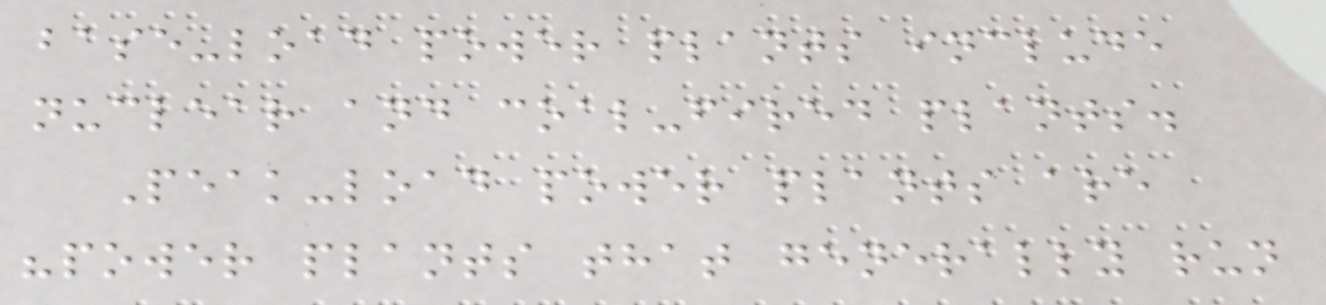base-load power plants include
nuclear and coal-fired plants.
Peak-load power plants are
"power plants that generally run
